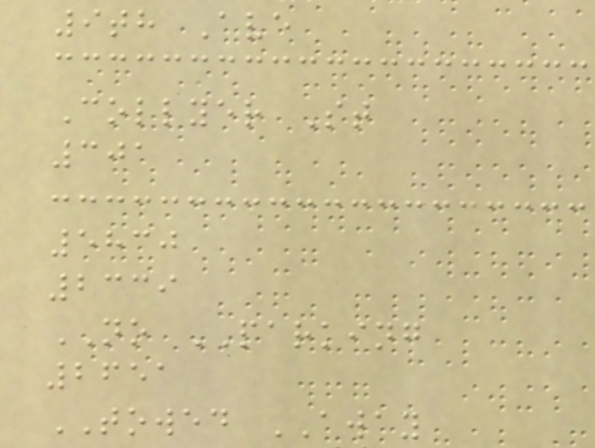9th Ave
Collyer St
301
5830
2339
NO PARKING
2651
TOWED AWAY
